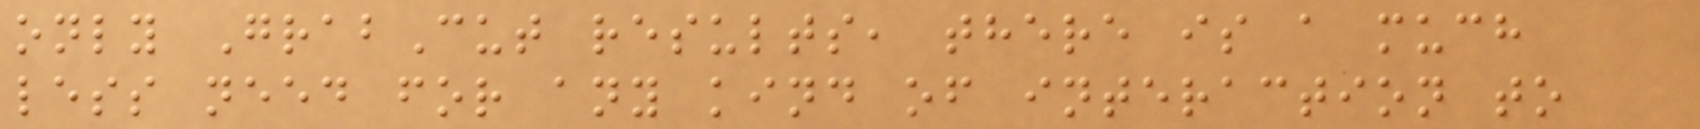only GrabCut results, there is a much
less need for any kind of interaction to
